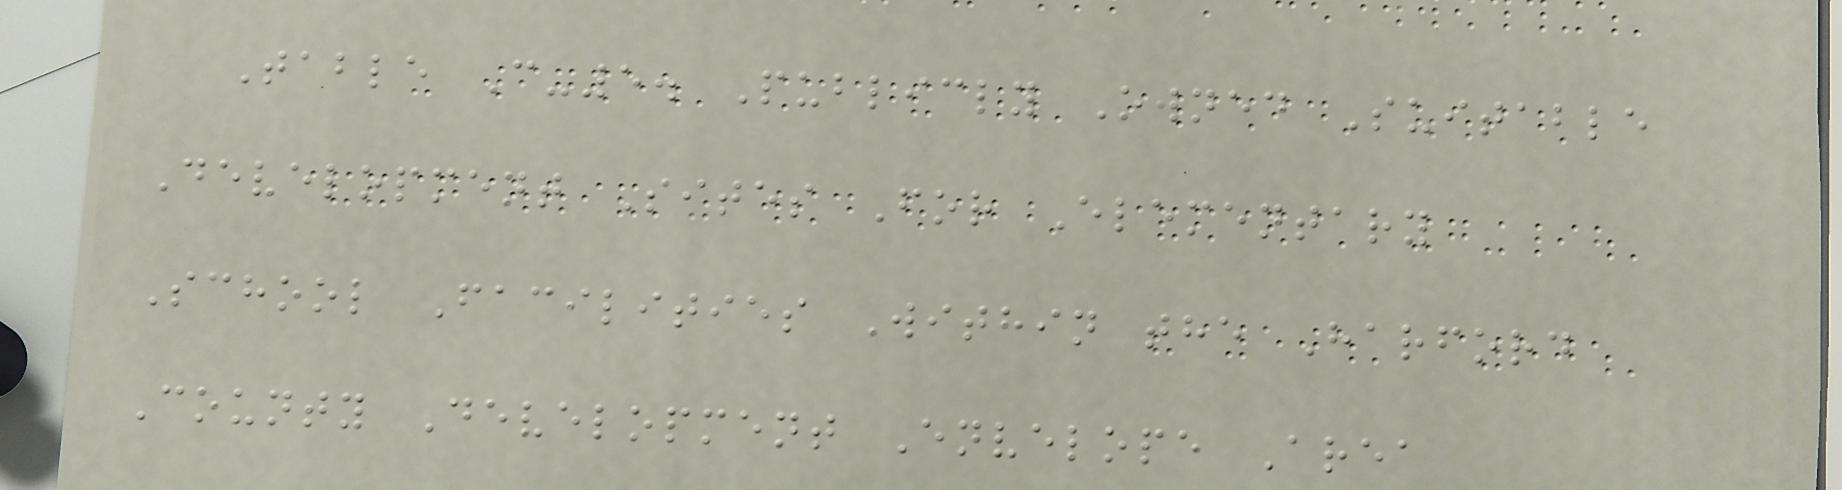Table C-5. Publicly Owned Suitable
Development Sites For Elementary
School Facilities Within the Harford
County Development Envelope Area
